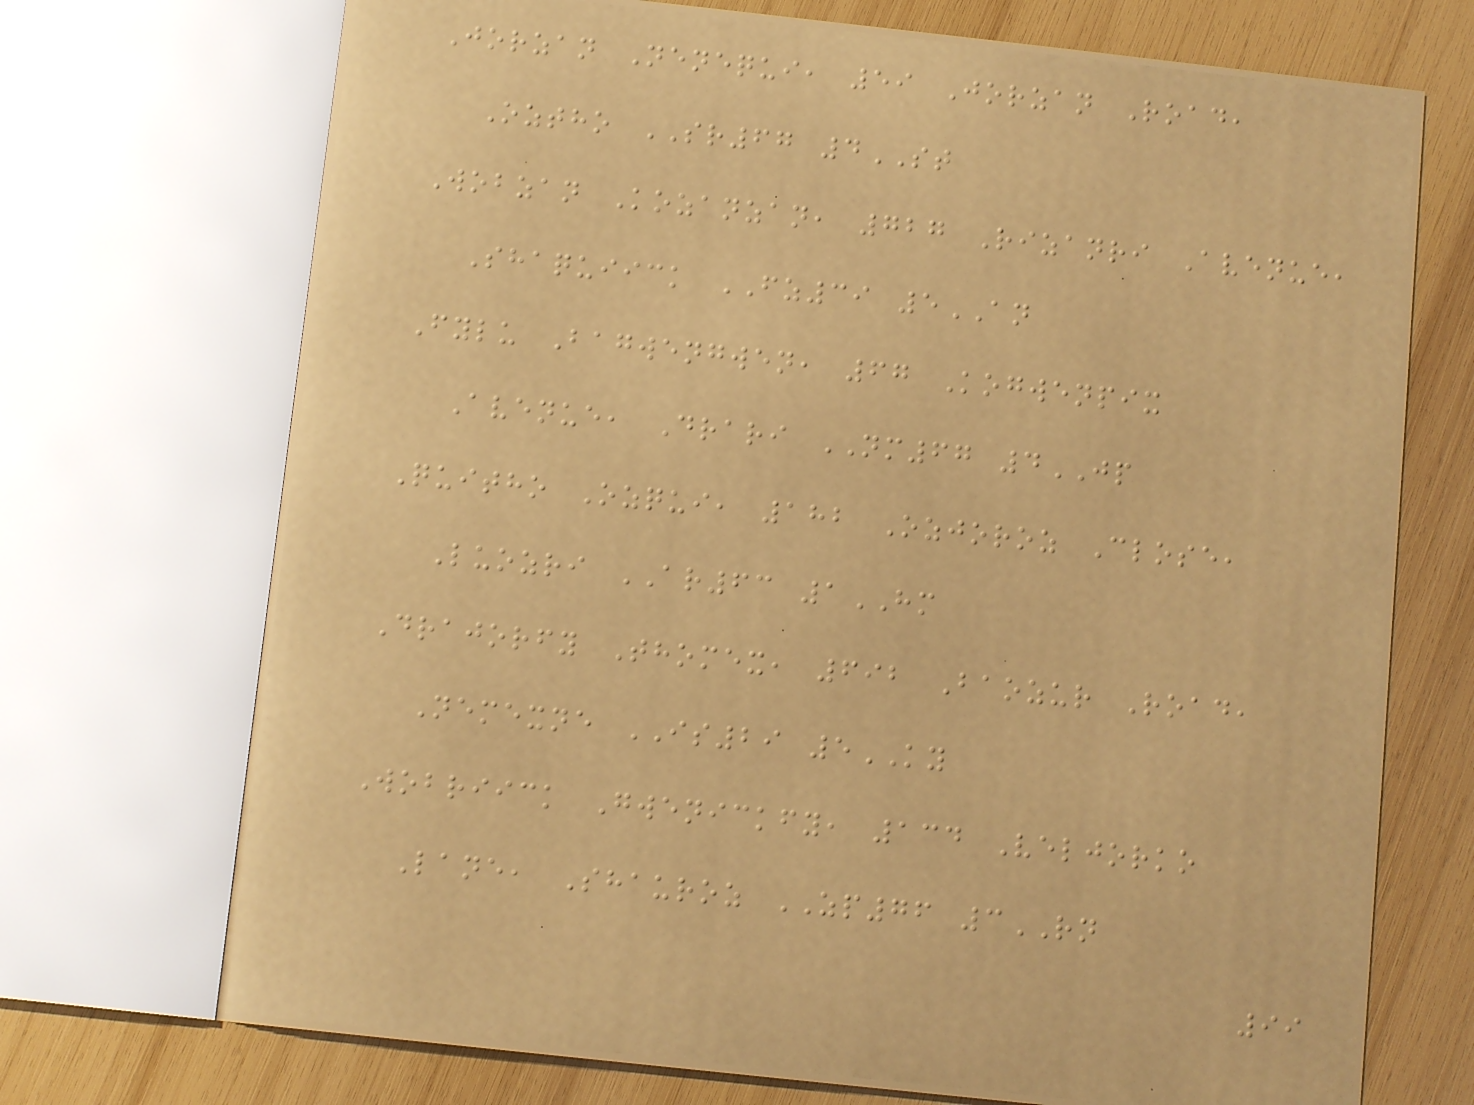Jorzan Nenequi, 59 Jorzan Road,
Oztho SR67 4ST
Wobzan Kozanzan, 727 Rizanri Avenue,
Shaquiick FZ39 5AN
Fylu Bagwengwen, 67 Kogwenpix
Avenue, Drari NM67 4JP
Quitho Ozqui, 182 Ozjoroz Close,
Luozri AR63 1HM
Drajorfy Thomex, 692 Baozur Road,
Nemexne IS29 5KY
Wobriick Gwenickfy, 134 Veljorko
Lane, Shauroz ZP76 3RN
99
